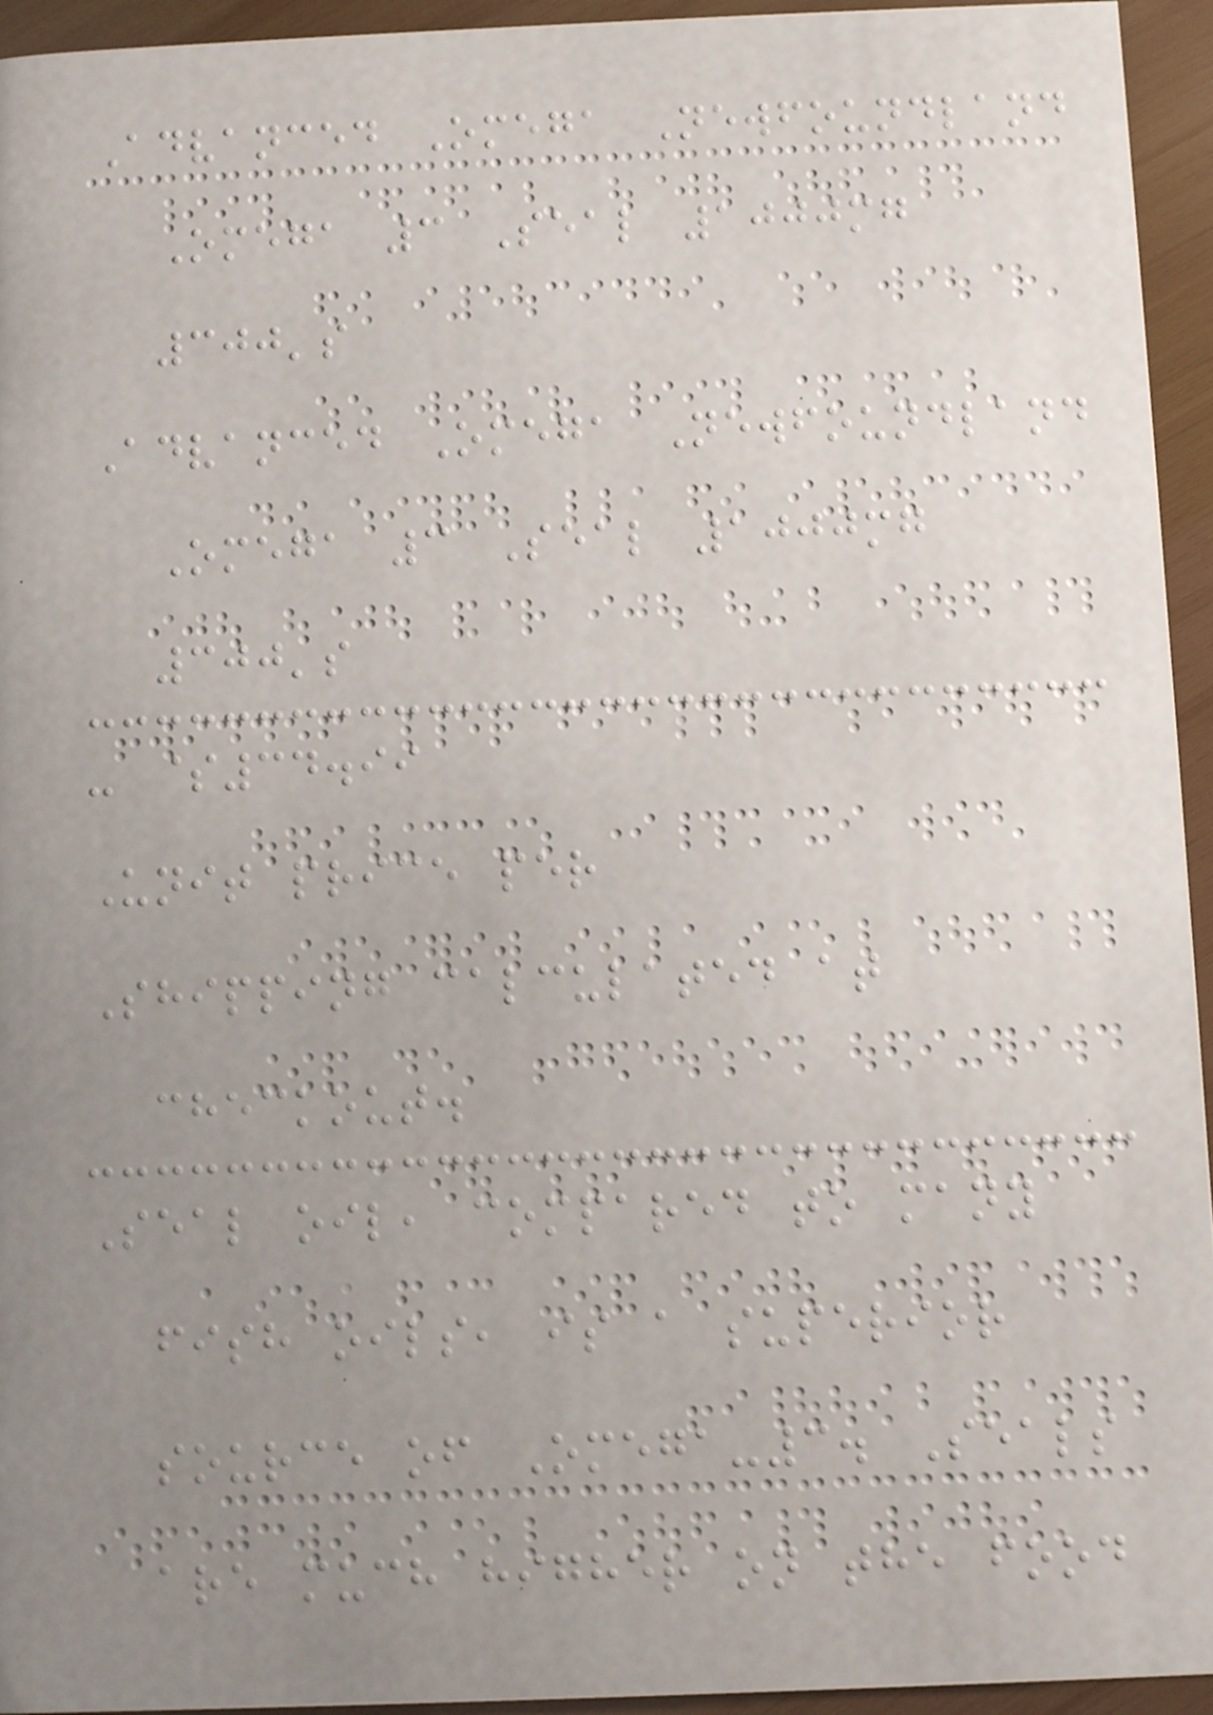Advanced Omega Newfoundland
Omega 3 Seal 1000mg
300's
Advanced Omega Newfoundland
Omega 3 Seal 1000mg
300's
- $34.99
Unit price per
Shipping calculated at
checkout.
Seal oil, compared to many
fish oils, is a superior
source of Omega-3. Seals
are much higher on the food
